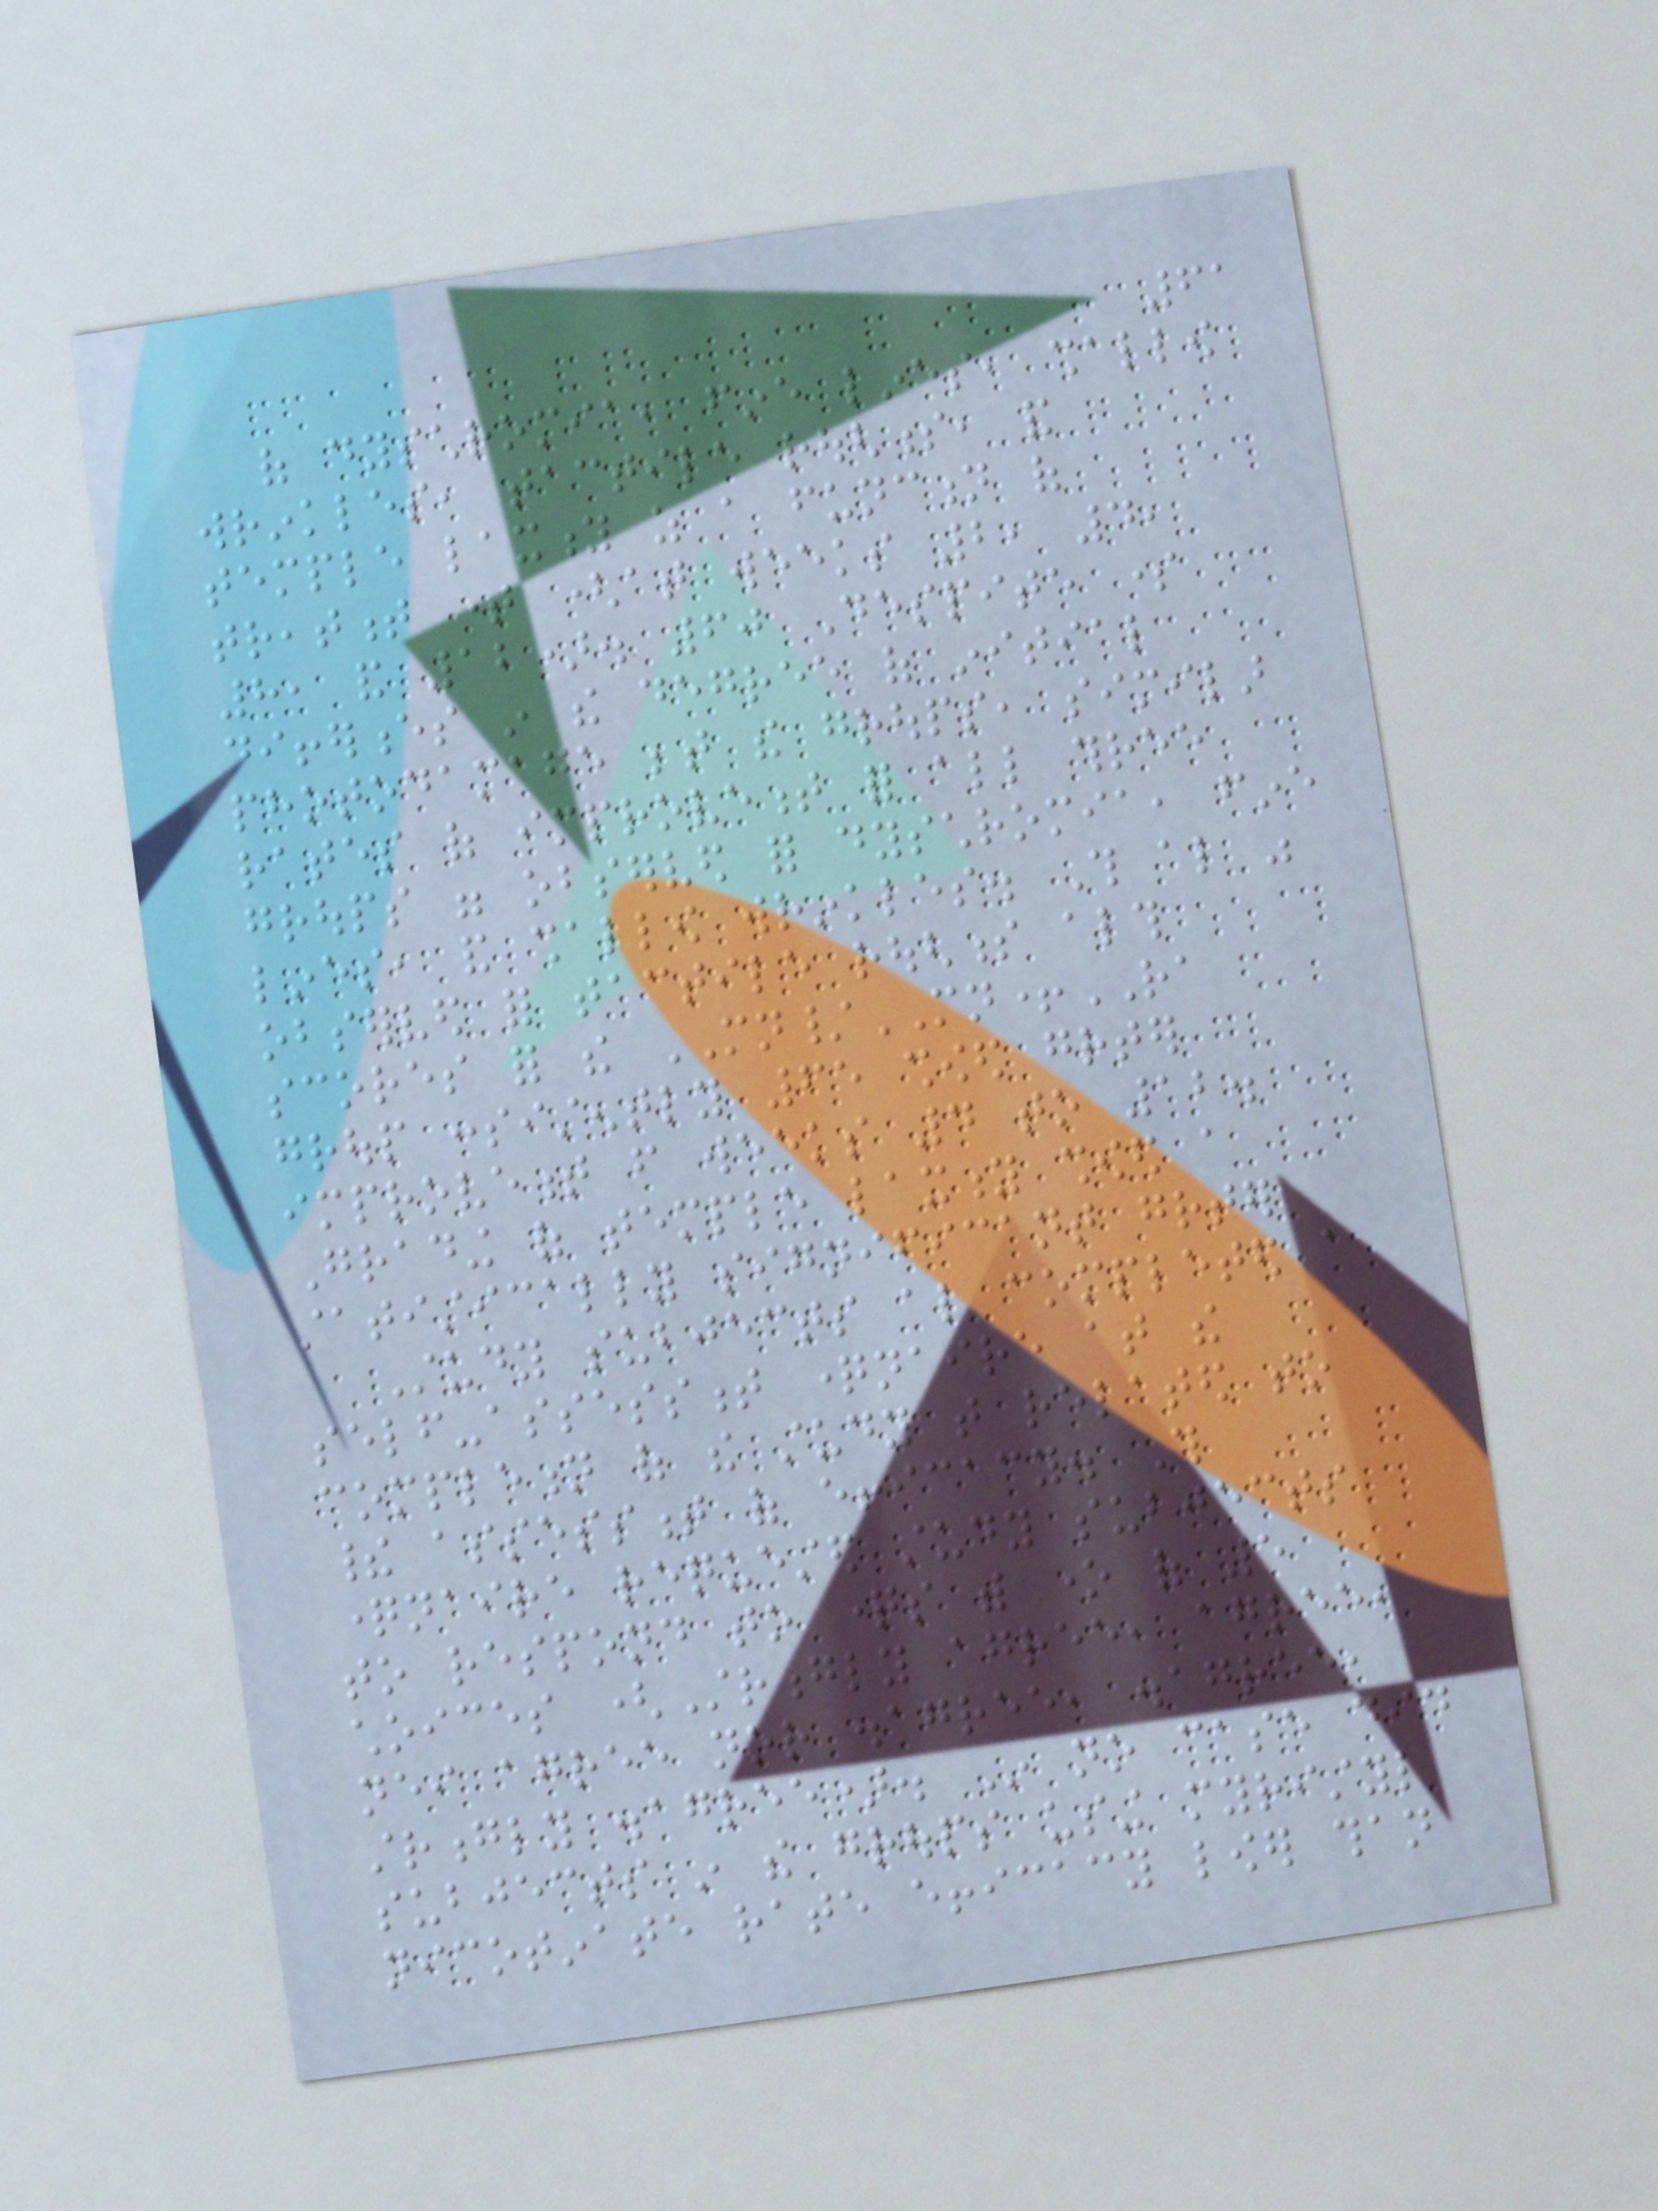61
of dyschromia, fine lines, shallow
wrinkles, tactile roughness, and
temple laxity as a function of
treatment time (at weeks 2, 4,
8, and 12). 60 Despite some
differences in the degree of initial
photodamage between the groups, similar
rates of improvement for all three
groups were observed for dyschromia, fine
lines, and shallow wrinkles. This also was
observed for tactile roughness although
scores for the MN/MN+RA
group consistently 65 showed greater
improvement from weeks 4 to 12.
Grading of temple laxity showed a
statistically significant greater
Study subjects also completed a
self-assessment questionnaire at the
completion of the study that related to
their assessment of efficacy. This
questionnaire requested study subjects
to respond to questions with one of 5
choices (Strongly agree, agree,
neither agree nor disagree, disagree,
strongly disagree). In no case did
subjects in the groups using myristyl
nicotinate rate efficacy lower than
